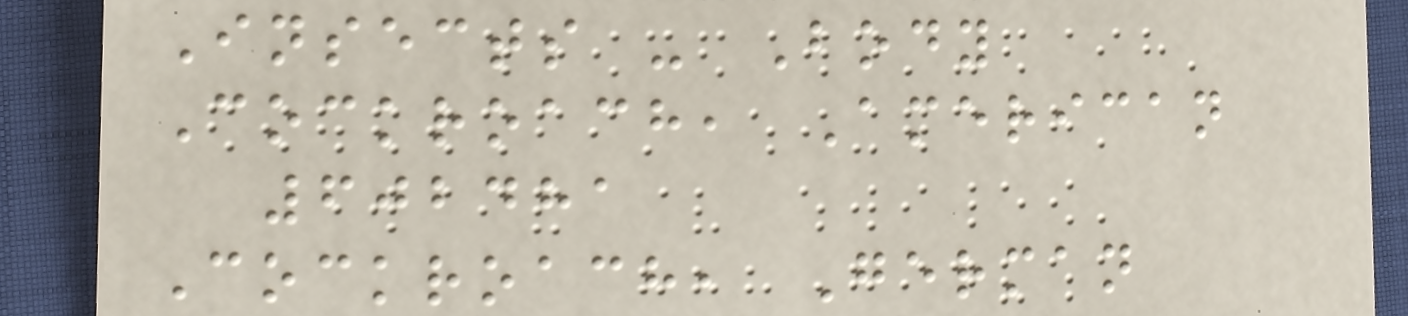Insects - Body
Cockroach, American
602481
Cockroach, German
